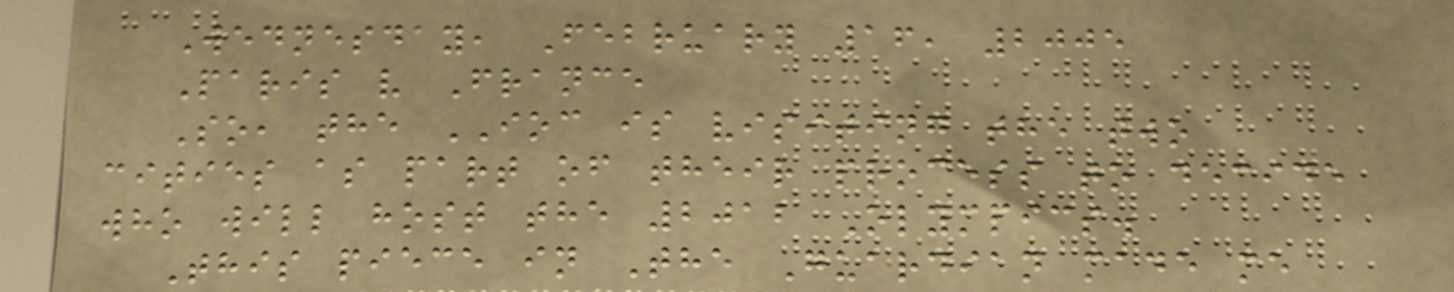Wednesday, February 16, 2005
Paris v France
So, the IOC is visiting the two
cities as part of their process to decide
who will host the 2012 Olympics.
This piece in The Guardian made me
